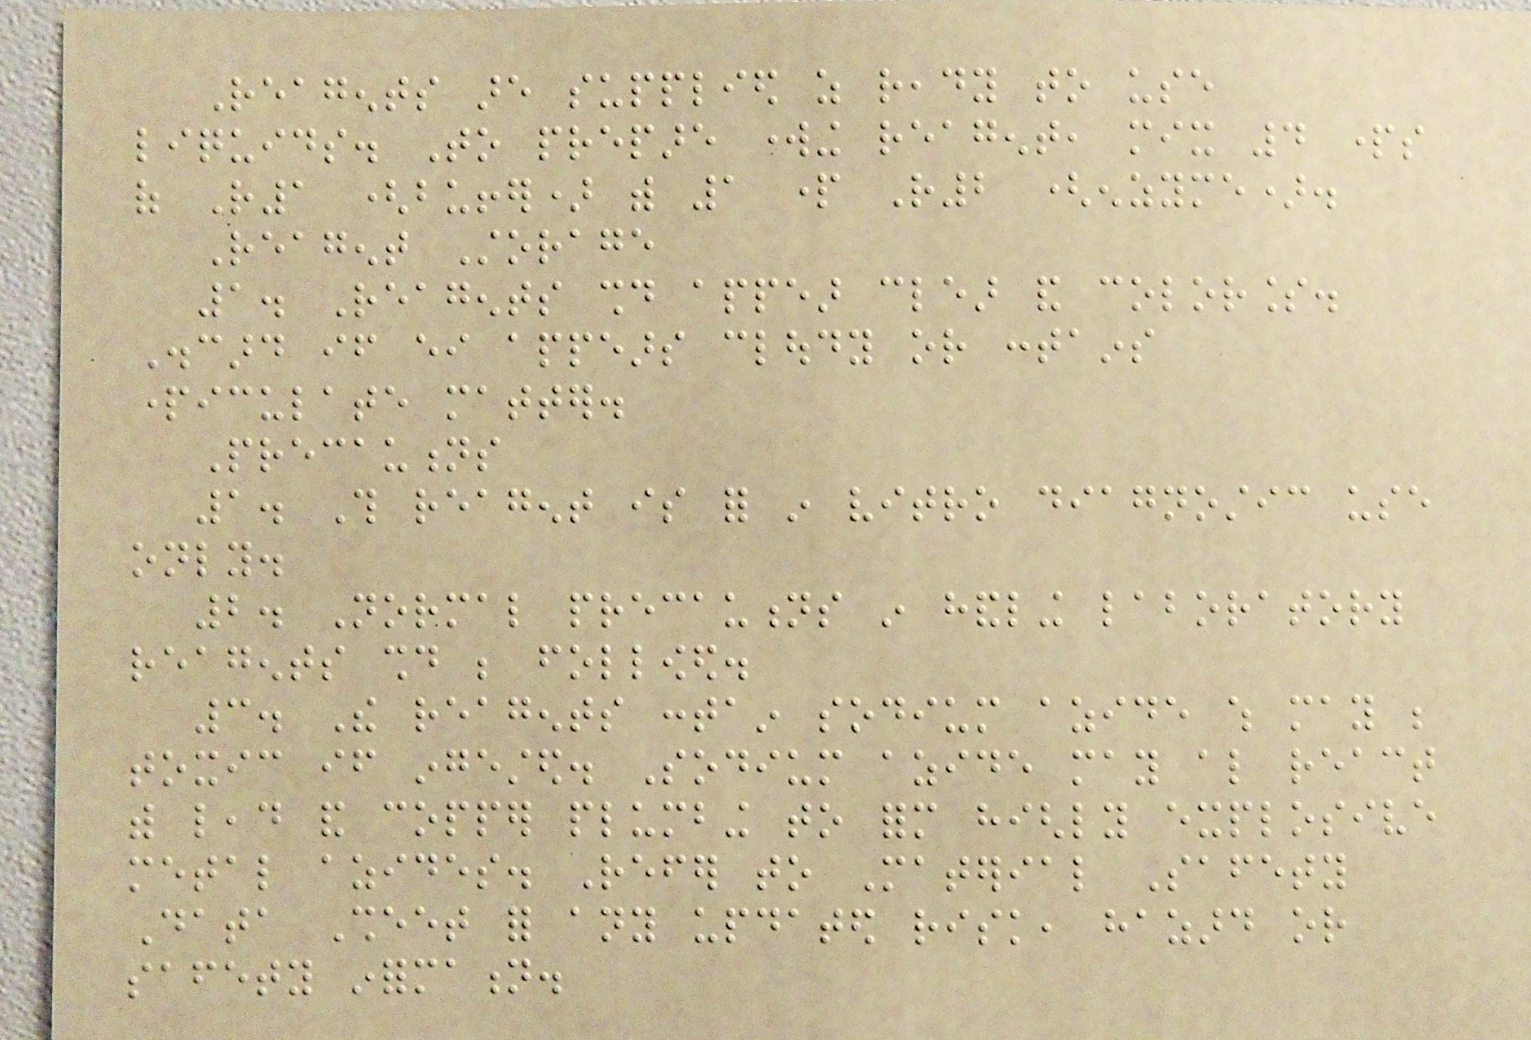Reagents are supplied as ready to use
liquids. To prepare working reagent, mix 4 parts
of R1 (buffer) with 1 part R2 (enzyme).
Reagent Storage
1. Reagents should appear clear and colorless.
Discard if either appears cloudy or contains
particulate matter.
Precautions
1. This reagent is for in vitro diagnostic use
only.
2. Normal precautions in handling laboratory
reagents should be followed.
3. The reagents contain sodium azide which may be
toxic if ingested. Sodium azide may also react
with lead and copper plumbing to form highly explosive
metal azides. Refer to Material Safety
Data Sheet for any updated risk, hazard or
safety information.
